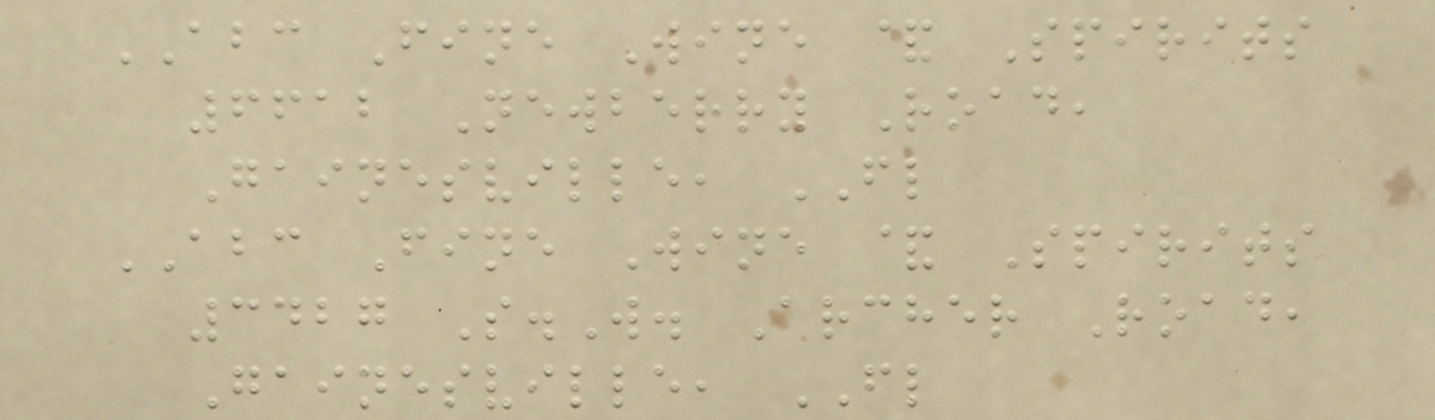ABC Fine Wine & Spirits
6612 Newberry Road,
Gainesville, FL
ABC Fine Wine & Spirits
3427 S.W. Archer Road,
Gainesville, FL
